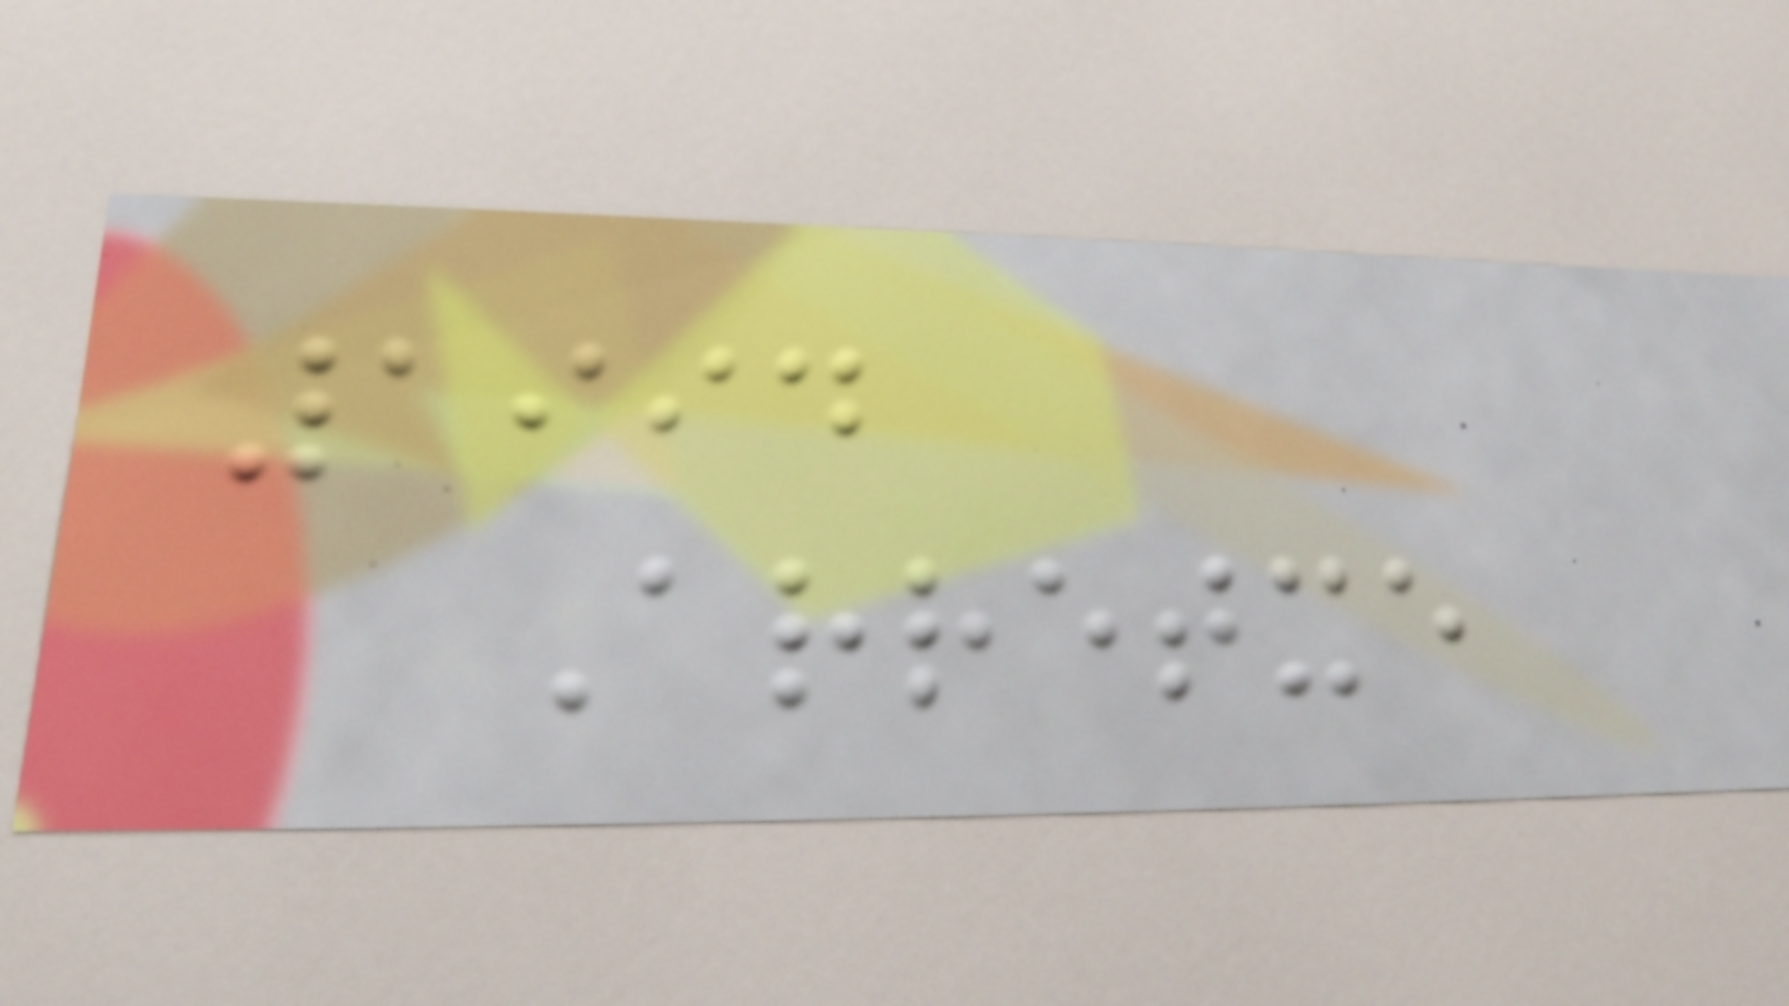1994
Arretxe
